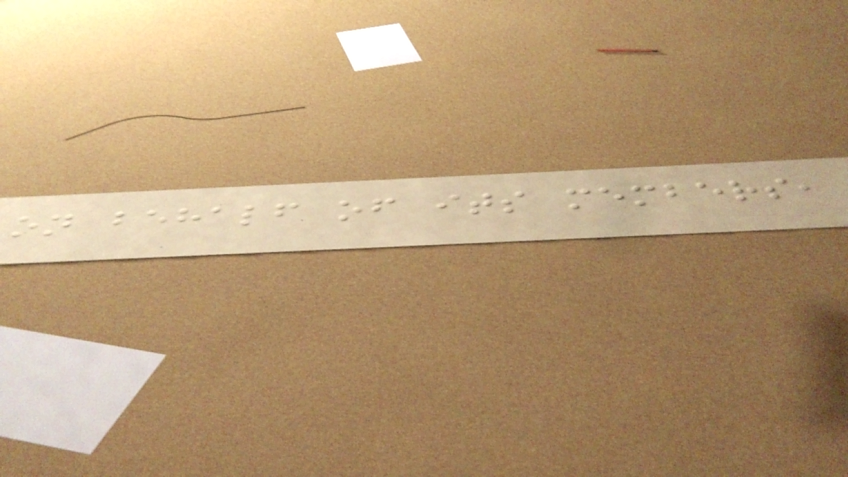on behalf of its members,
